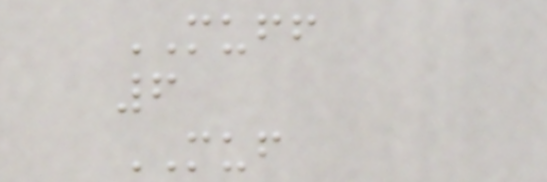MUFF
6
MUF
